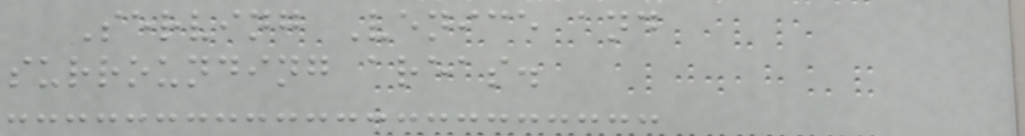Serving Venice and
surrounding areas.
